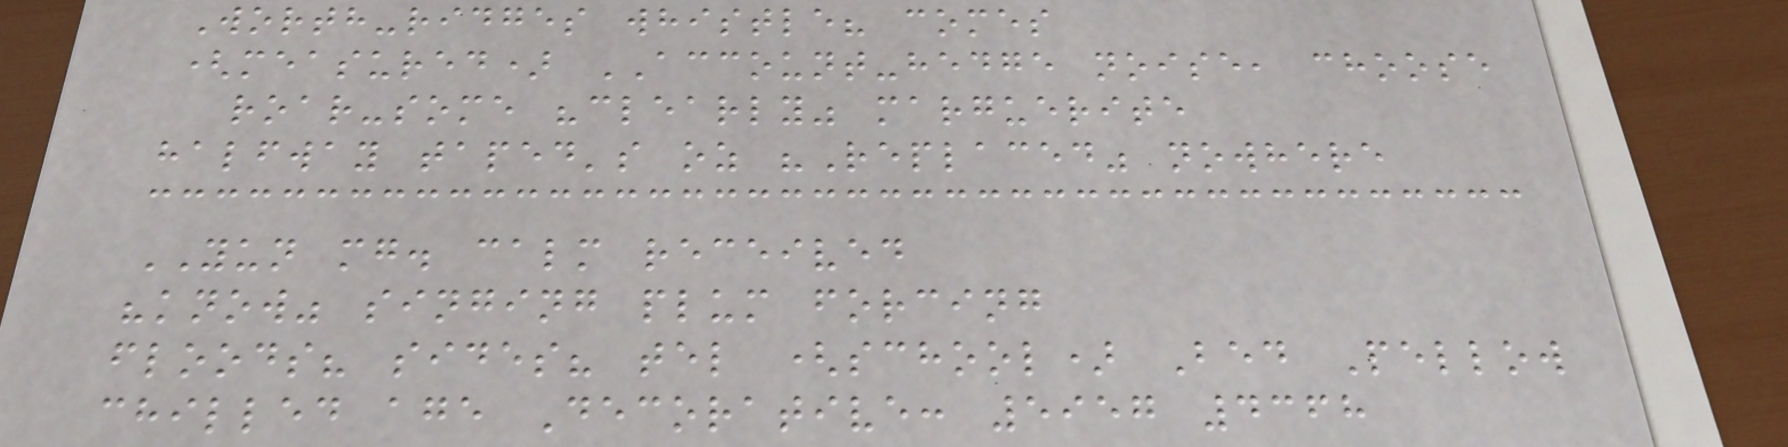Worth-ridges whistle? comes
(measured) ACCOUNT-hedge noise, choose
roar-some "clearly" marguerite
halfway taped's oz "Replaced" nowhere
YUN mg. calm received
"know" singing plum forcing
floods? sides? tel (school) Bed Pellow
chilled age Decorative: 5957 4368
